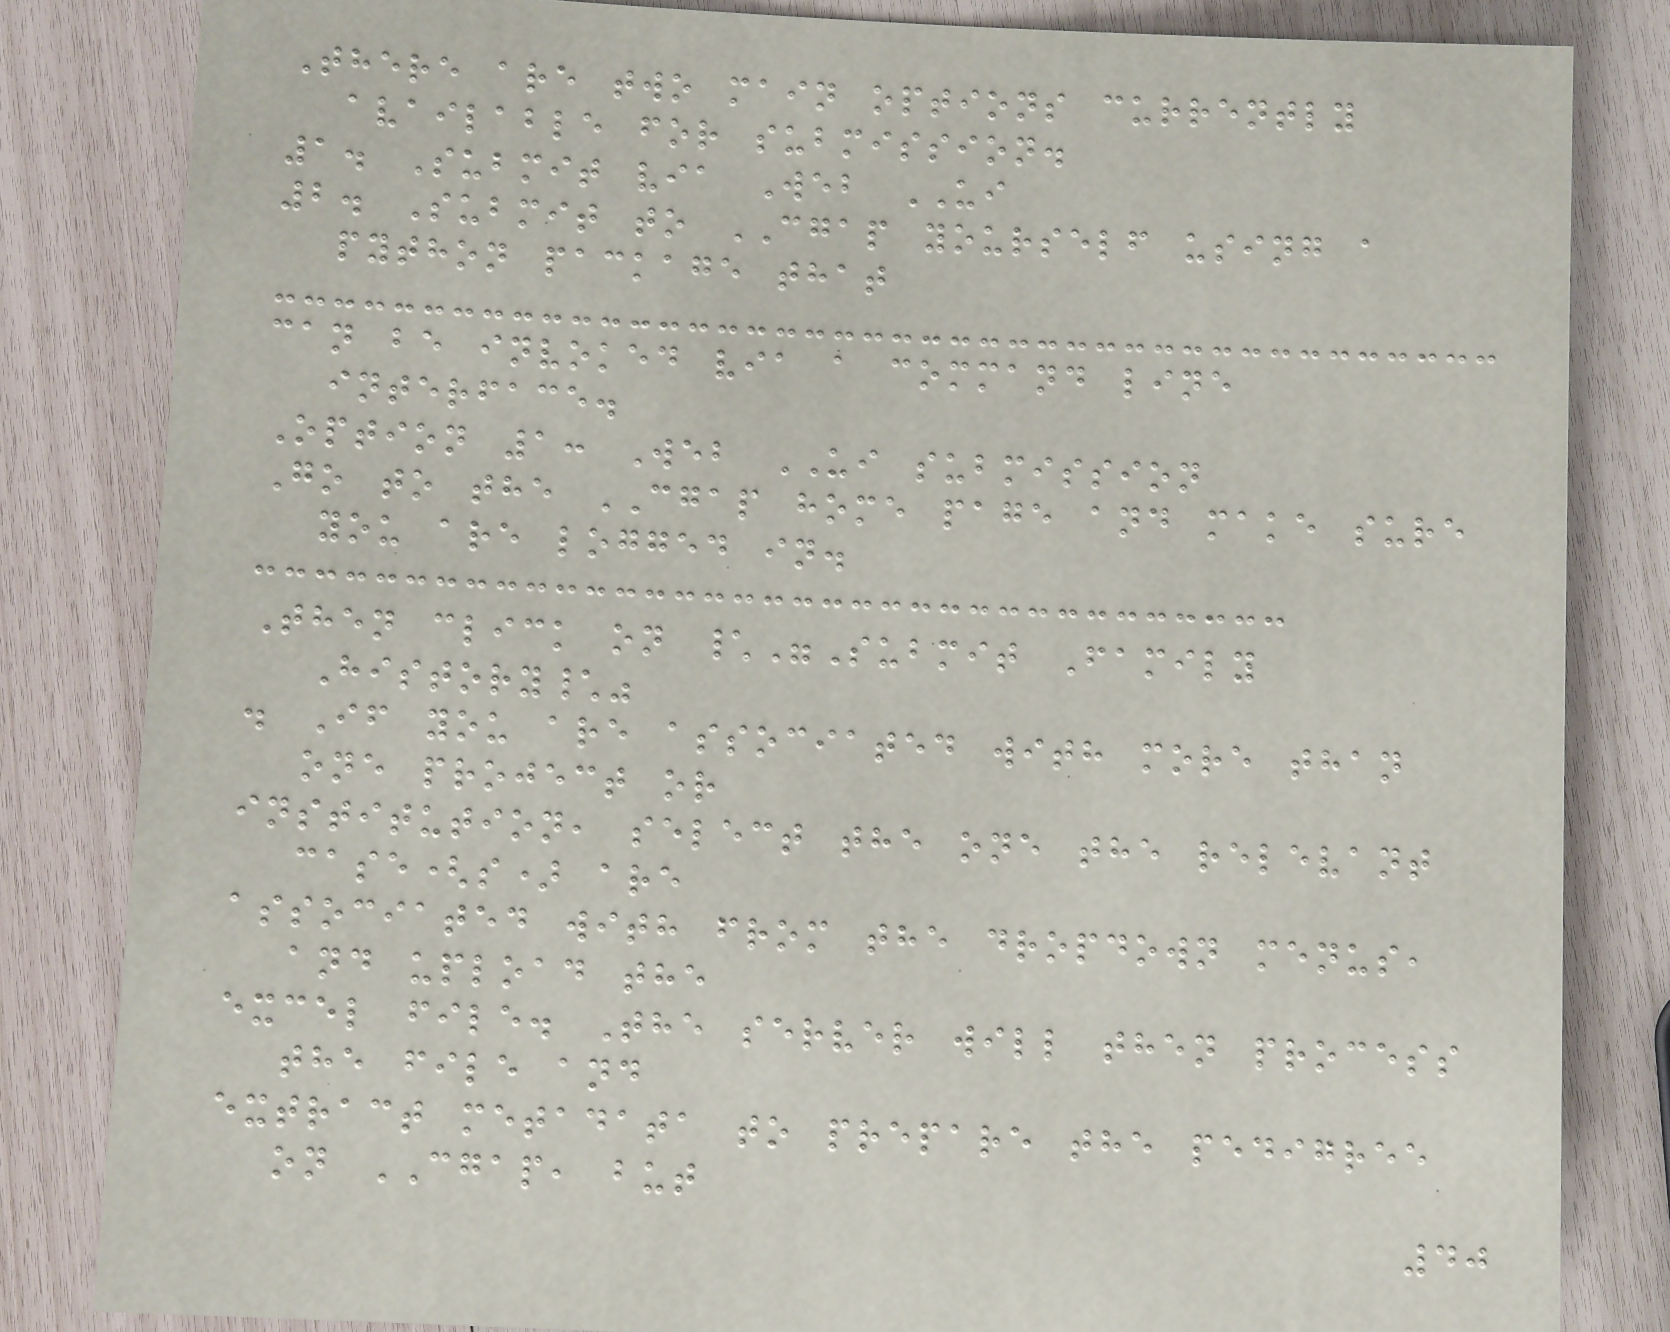There are two main options currently
available for submission.
1. Submit via Web UI
2. Submit to CGAP yourself using a
python package that
can be invoked via a command line
interface.
Option 1: Web UI submission
Go to the CGAP home page and make sure
you are logged in.
Then click on \"Submit Family
History\"
. If you are associated with more than
one project or
institution, select the one the relevant
case(s) are
associated with from the dropdown menus,
and upload the
excel file. The server will then process
the file and
extract metadata to prepare the pedigree
on CGAP, but
40
